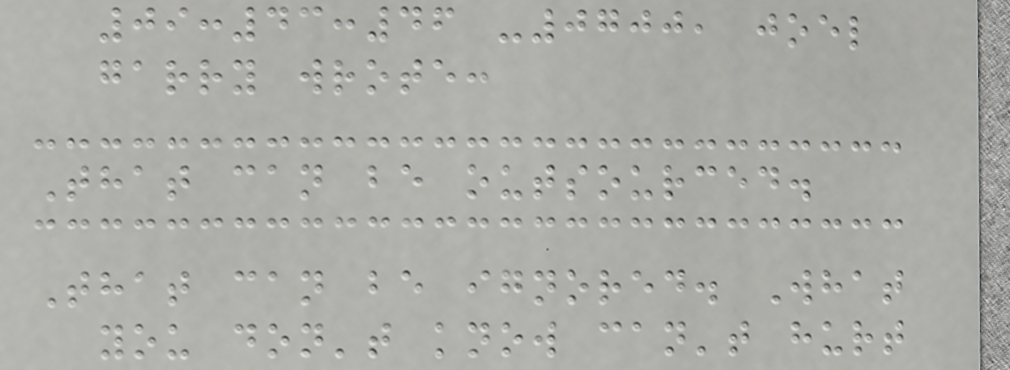09:43:46 -0700, joel
garry wrote:
That can be outsourced.
That can be ignored. What
you don't know can't hurt
